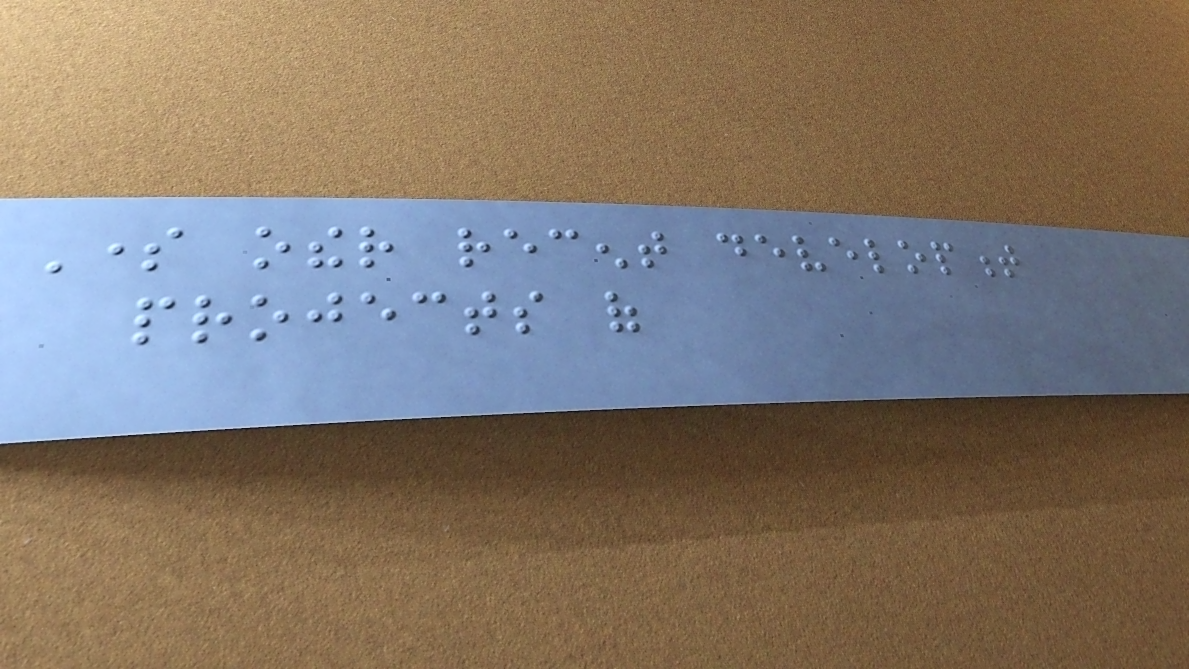Some other recent development
projects of
